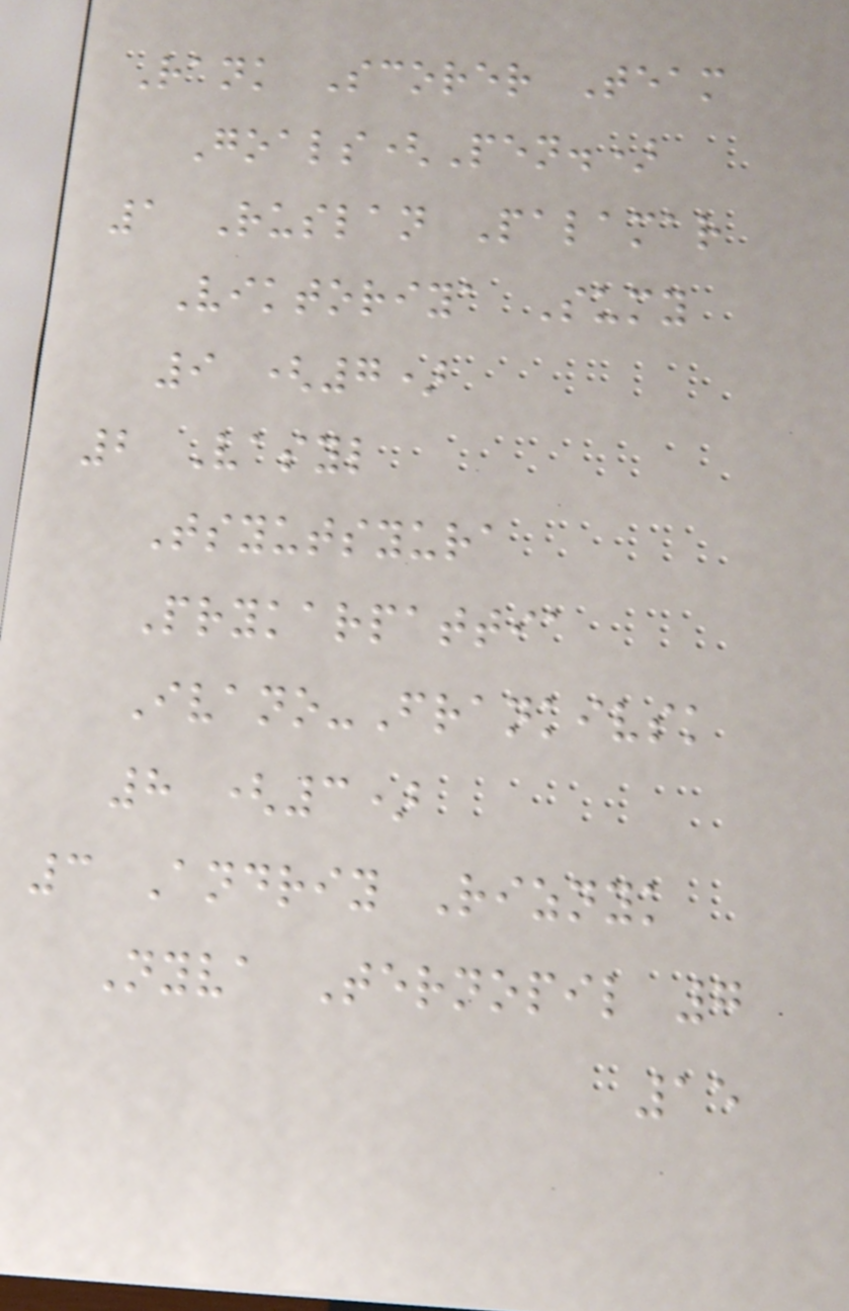Rank Scorer Team
Goals(Pen.)
1 Ruslan Palamar
Viktoriya Sumy
9 (7)
2 Vasyl
Tsyutsyura
Prykarpattia
Ivano-Frankivsk
8 (3)
3 Andriy Riznyk
Nyva Ternopil 7
15
